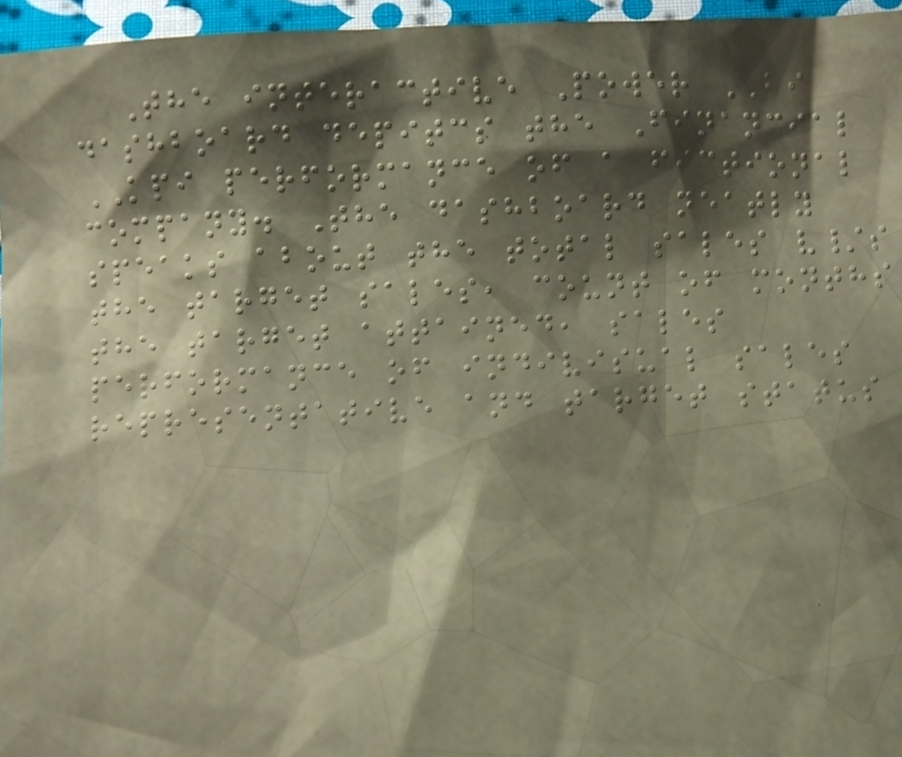The interactive Power BI
dashboard depitcs the Financial
KPI performance of a fictional
company. The dashboard neatly
speaks about the total sales v/s
the target sales, count of months
the target attained, sales
performance of indivisual sales
representative and target status
